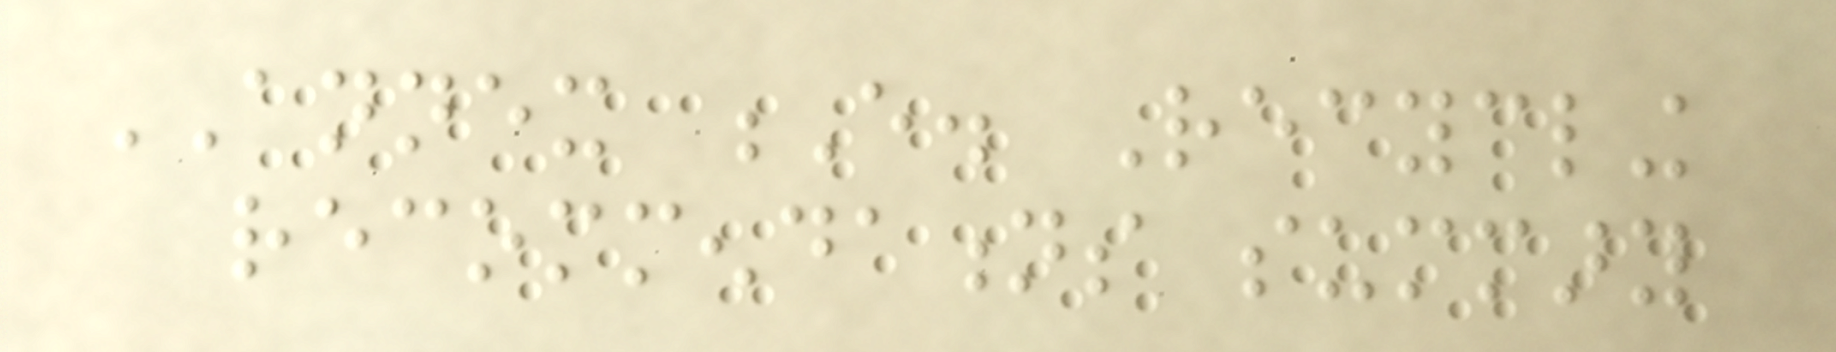ANNEX E. Recycling
recommendations summary
